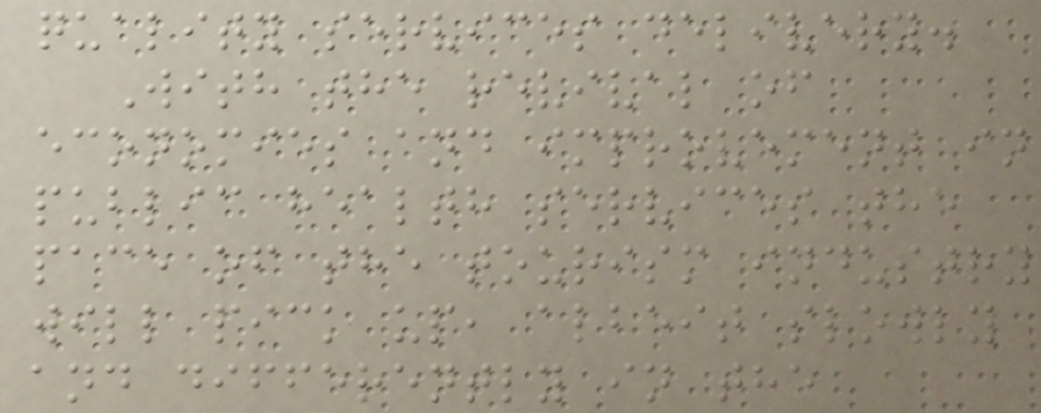quality services delivery.
With the revival of
economies and improvement in
public health services the
pace of the tourism industry
will pick up, albeit slowly
and differently in the
